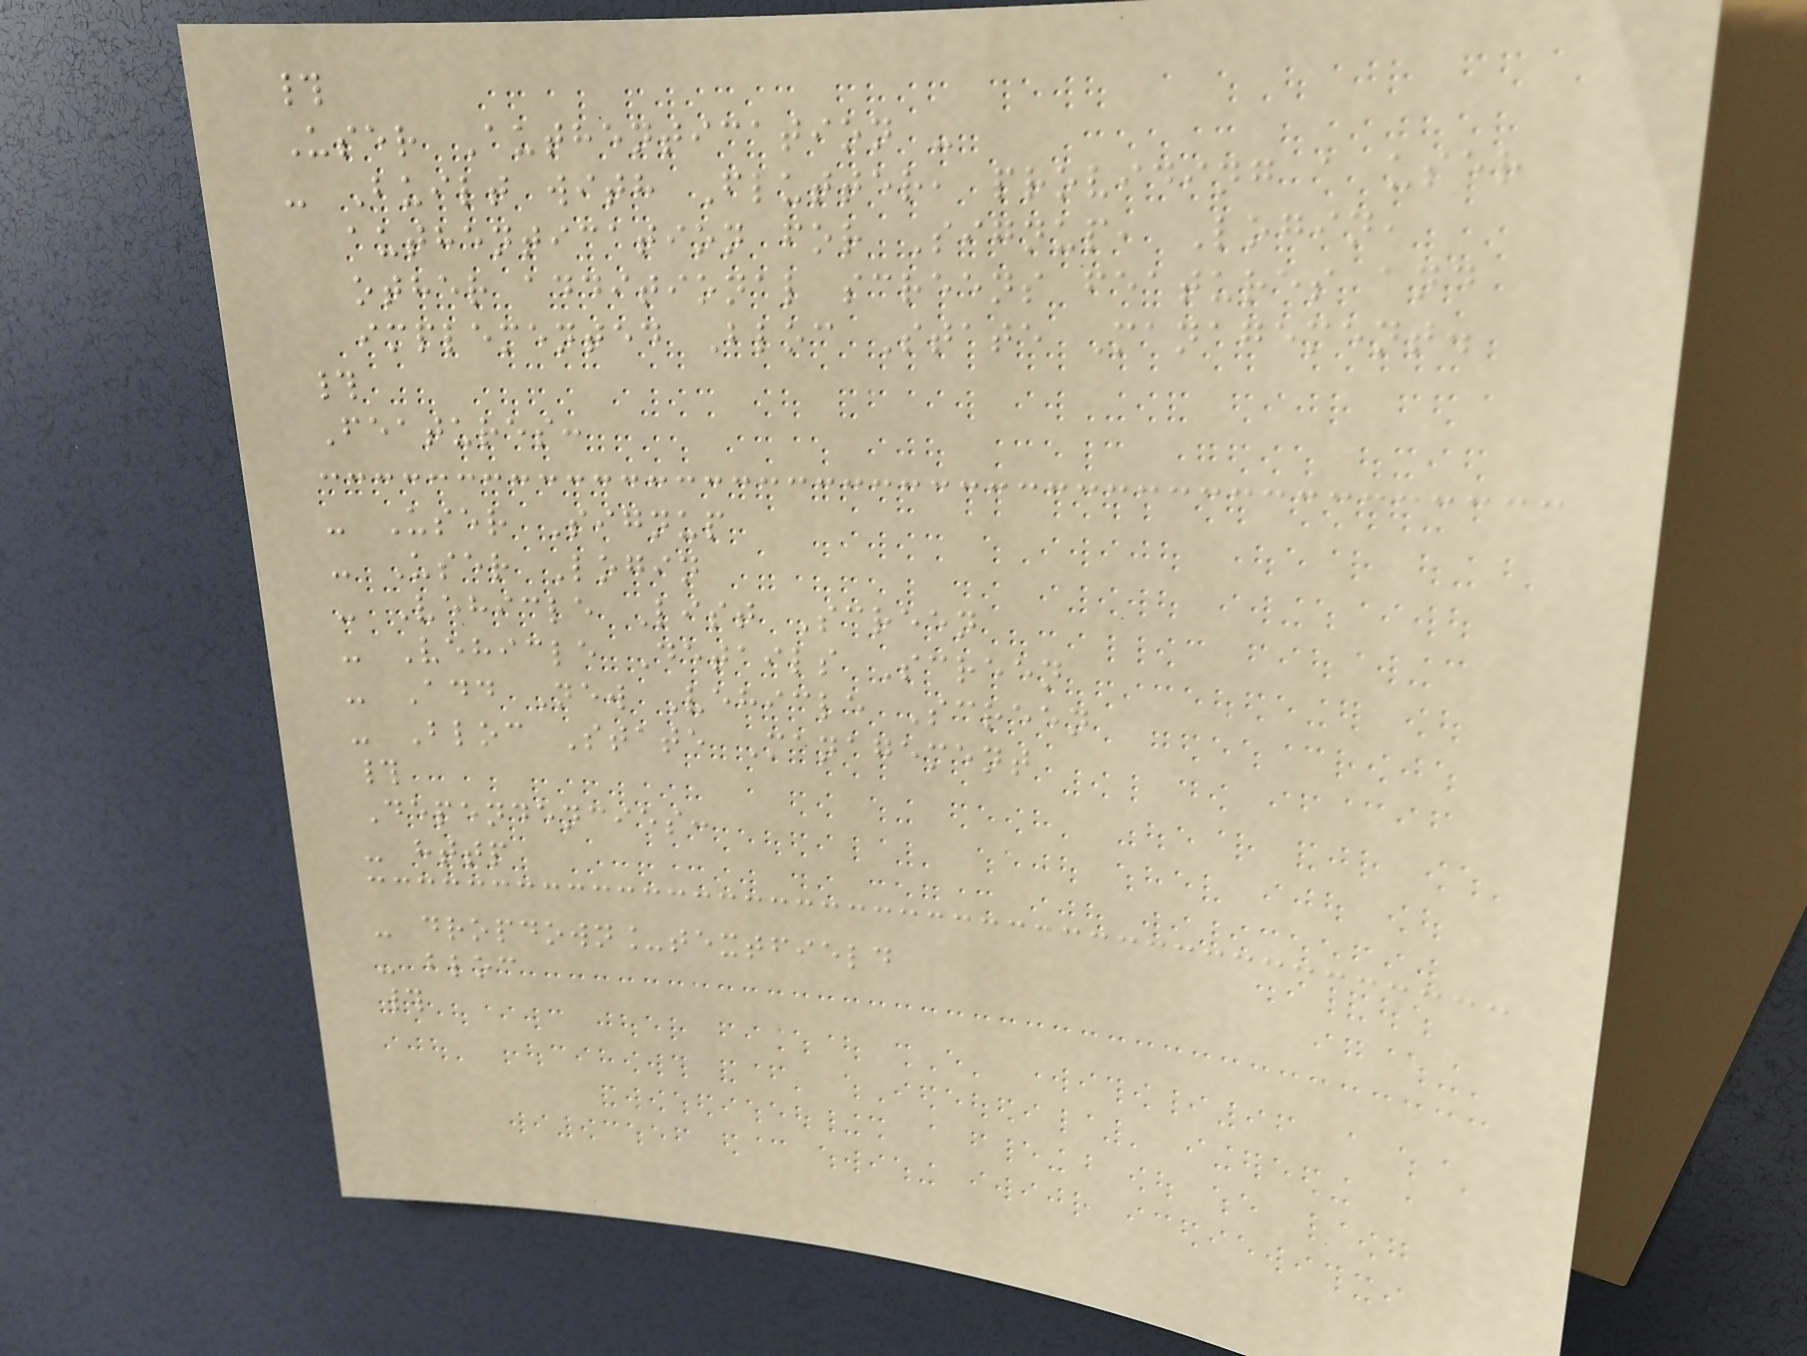#
User Authentication -
- Built with Flutter, providing a user
authentication for Signup, Login,
other additional screens features and
implemented Bloc State Management.
#
Features:
- User Signup
- User Login
- Vehicle List Screen
- Vehicle Details Screen
- Add New Vehicle Screen
- Bloc State Management
#
Dependencies:
- http
- dropdown_textfield
- bloc
#
